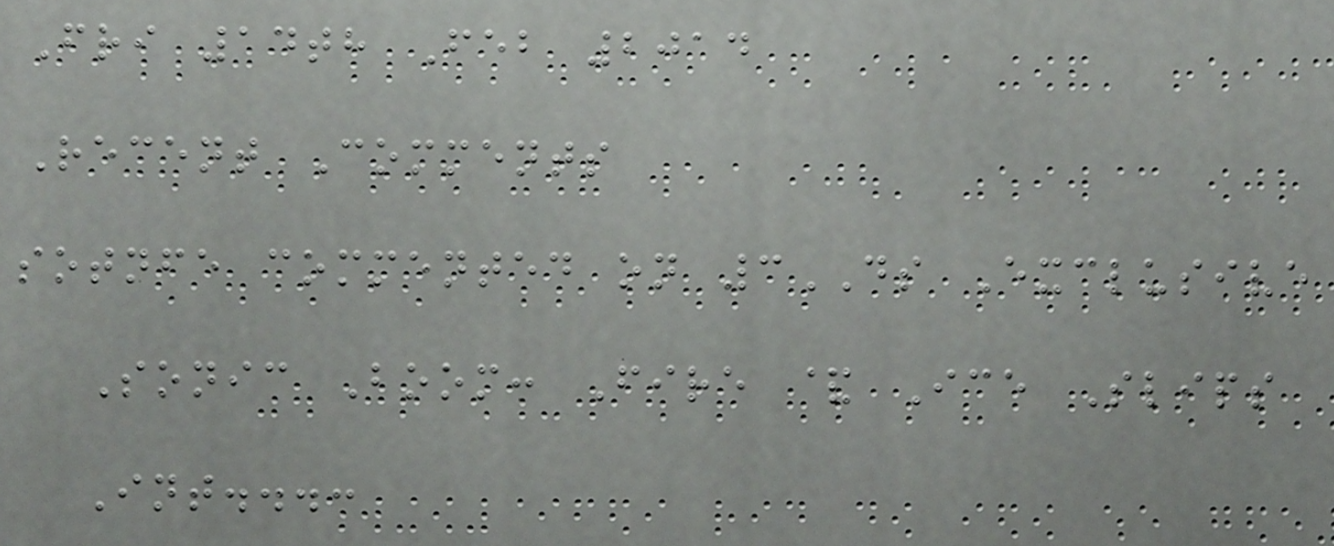Fri 14th Feb 2014
Recent Comments
sotnfe commented on 3DS Exclusive
Sonic Boom: Fire & Ice Slips
Int...:
